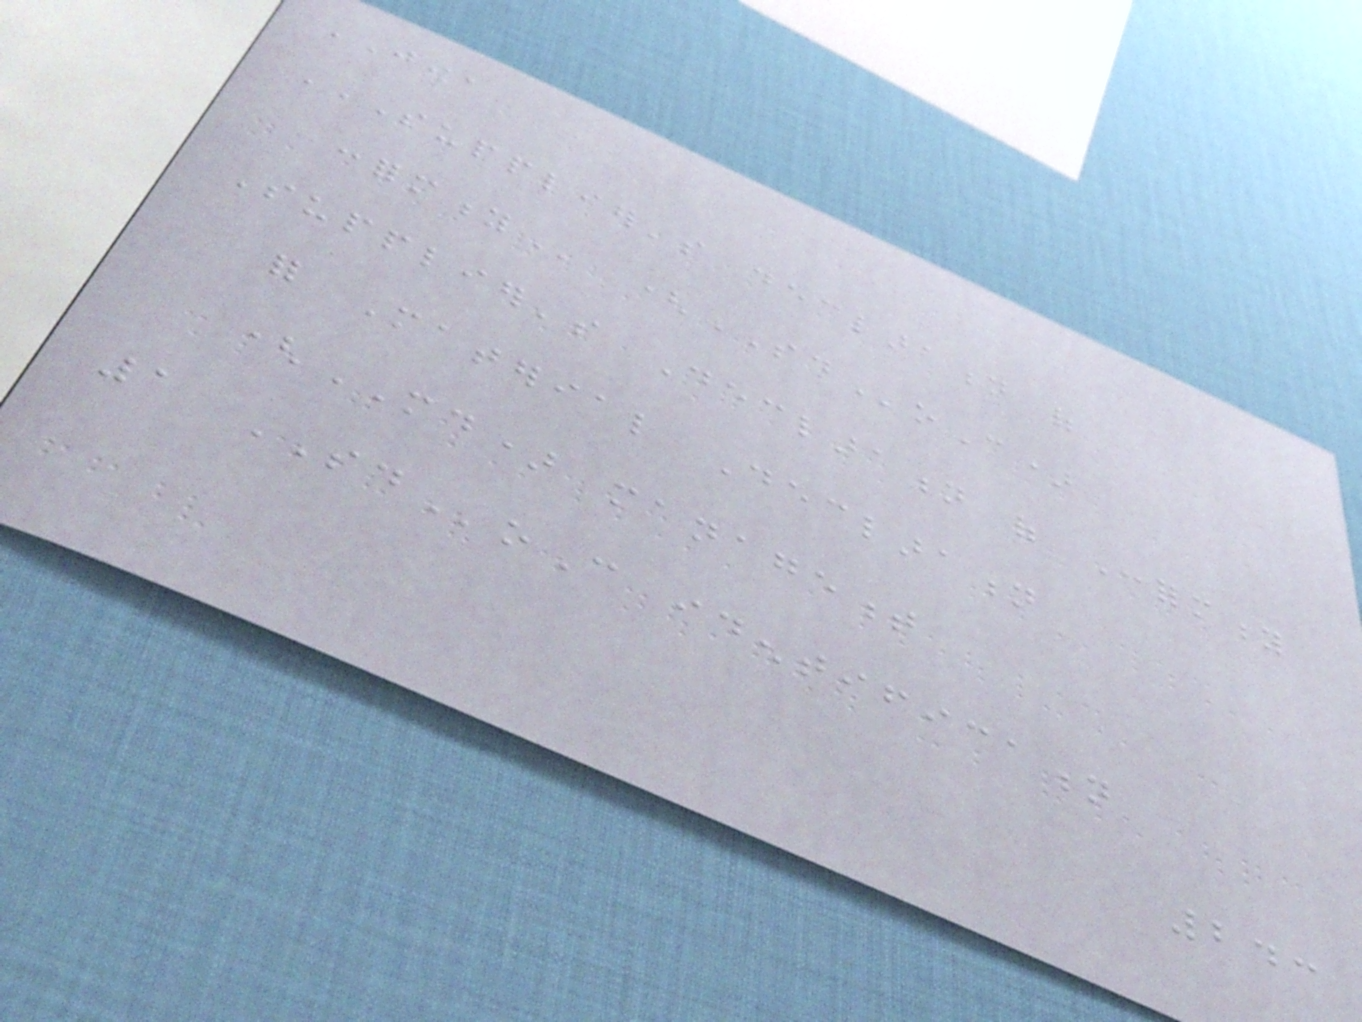JOWA
SUPPLIER'S DECLARATION OF
CONFORMITY (SDoC)
Supplier's Declaration of Conformity
for Material Declaration
(MD) management
1 SDoC identification
243
